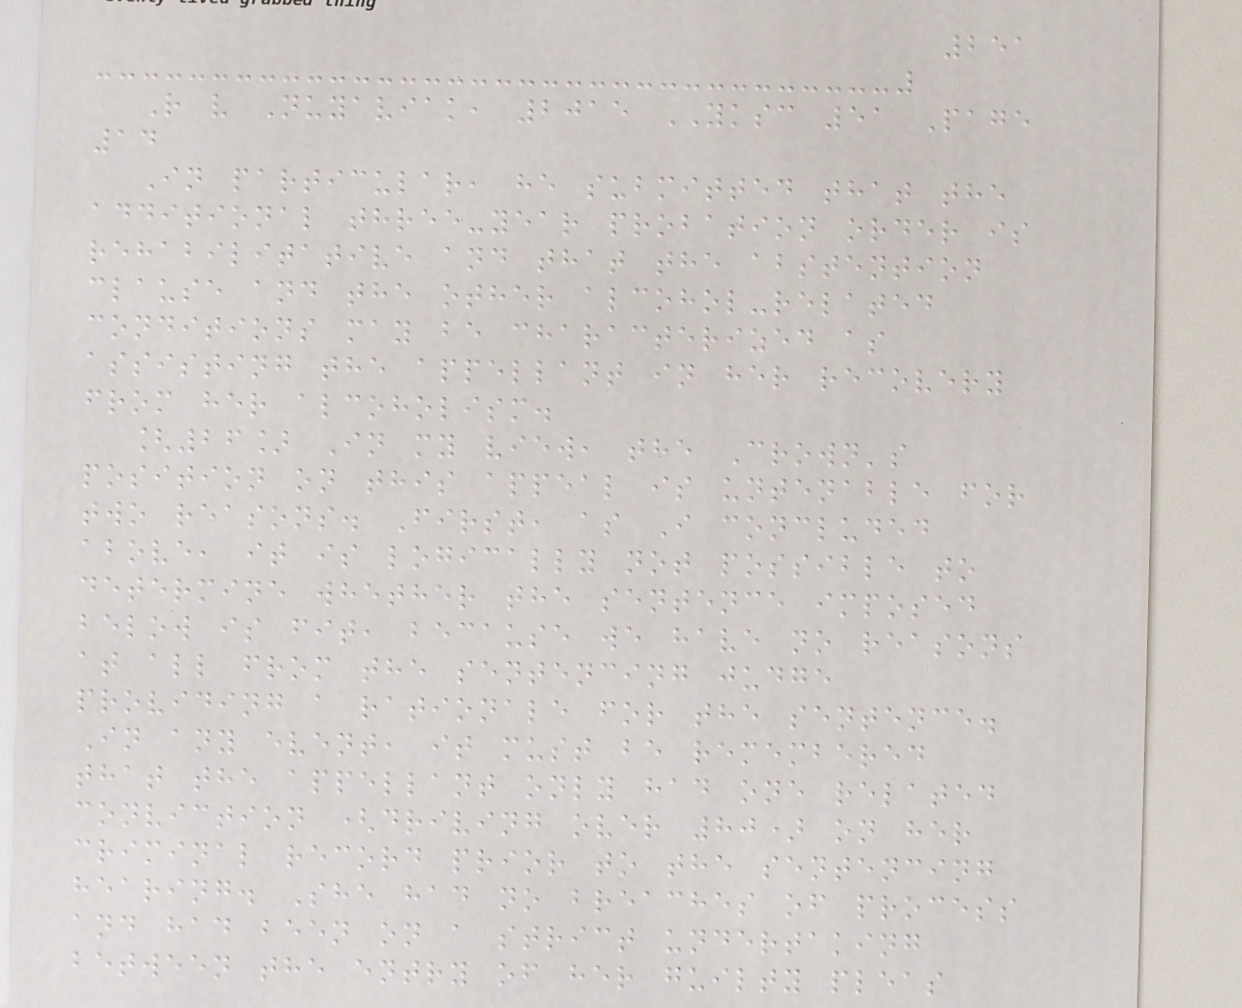251
R v Nuyaviak, 2015 YKSC 51 Page
14
In particular, he submitted that the
additional three-year probation order is
rehabilitative and that the abstention
clause and the other alcohol-related
conditions may be characterized as
assisting the appellant in her recovery
from her alcoholism.
[26] In my view, the Crown's
position on this appeal is untenable for
two reasons. First, as I concluded
above, it is logically not possible to
determine whether the sentence imposed
below is fit, because we have no reasons
at all from the sentencing judge
providing a rationale for the sentence.
In any event, it must be remembered
that the appellant only had one related
conviction (driving over 80) on her
criminal record prior to the sentencing
hearing. She had no breaches of process
and had been on a strict undertaking
between the entry of her guilty pleas
